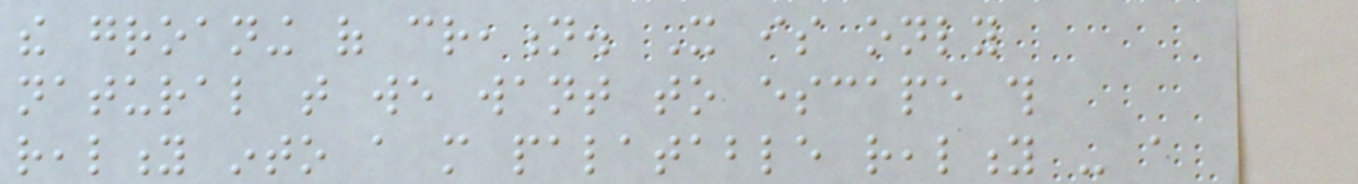the groaning of creation. It is only
natural that we want to escape this
reality into a more palatable reality - a
